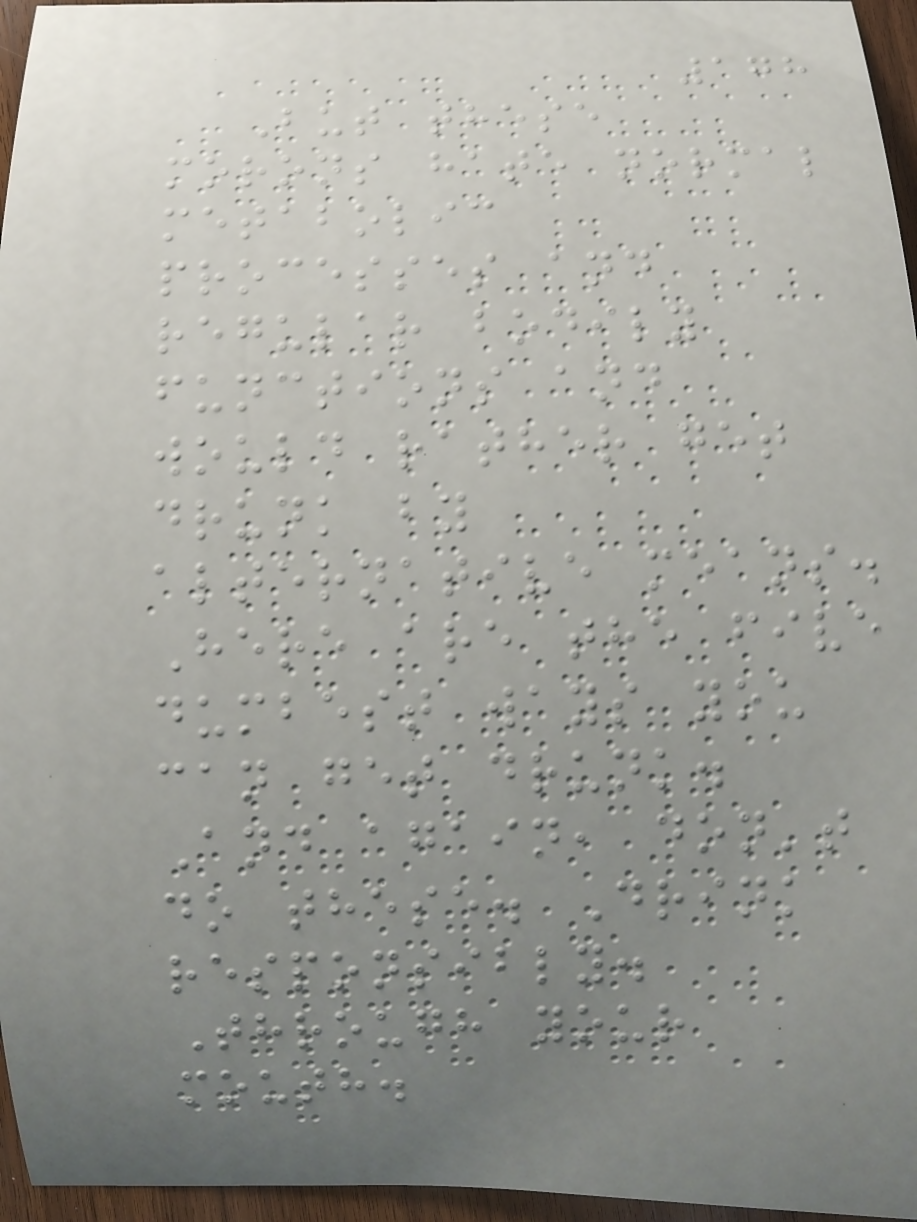178
But these
morons hate normal
metabolic
processes and
regular bodily
functions and
would rather get
drunk by
alternative means.
Here are the five
dumbest ways you
can get drunk.
And again, don't
do these. Drink
responsibly.
Through your
mouth.
